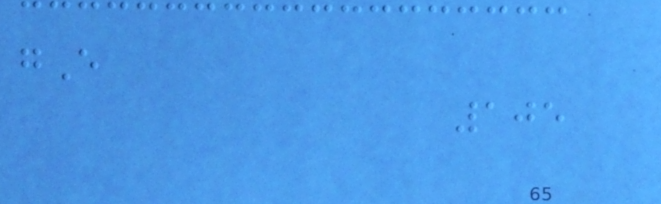gE
105
